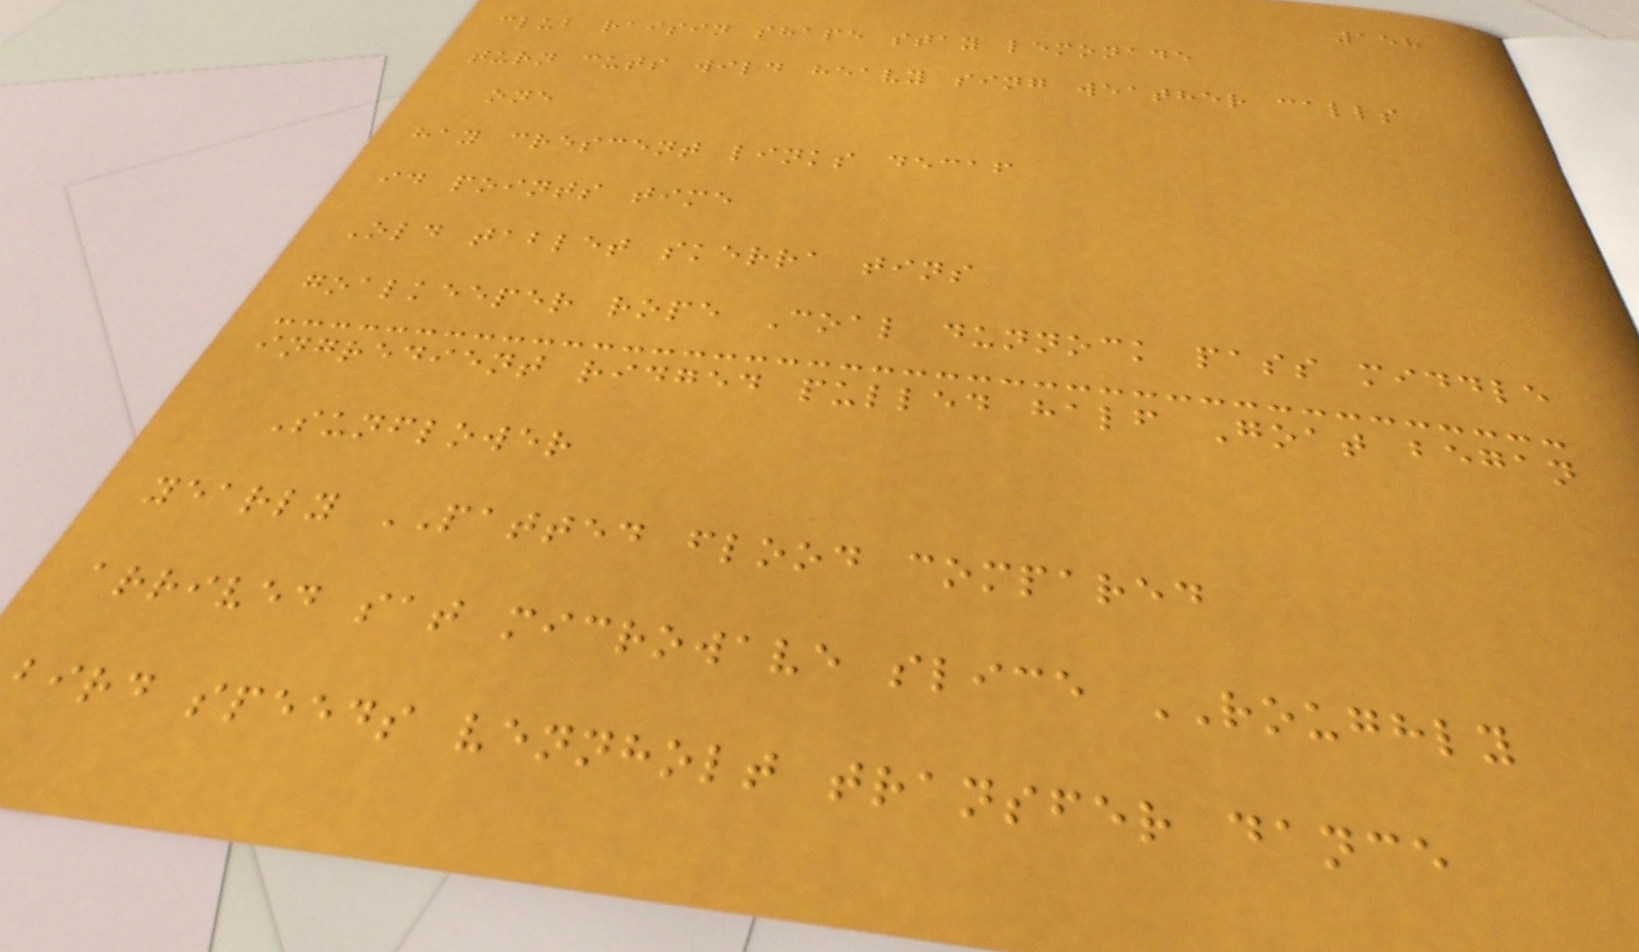158
club raisin shape stay lemonade
turn cuts wild heavy sing weather calls
one
hay crescent links decaf
id points time
Old tablet skerra tins
goalkeeper rope Coal dunnock pass middle
ingredient ridged pulled half Goat began
Sunflower
yearly PATTED flood compared
arrived sat microwave slice ROUGHLY
bird speeds vennholt transfer dance
